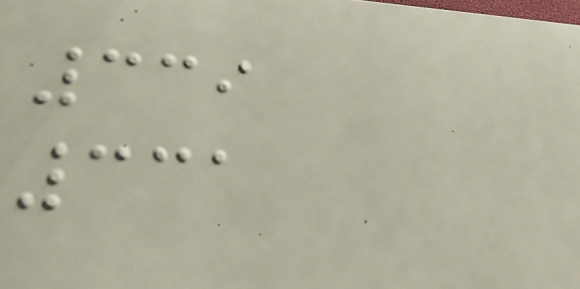339
331
